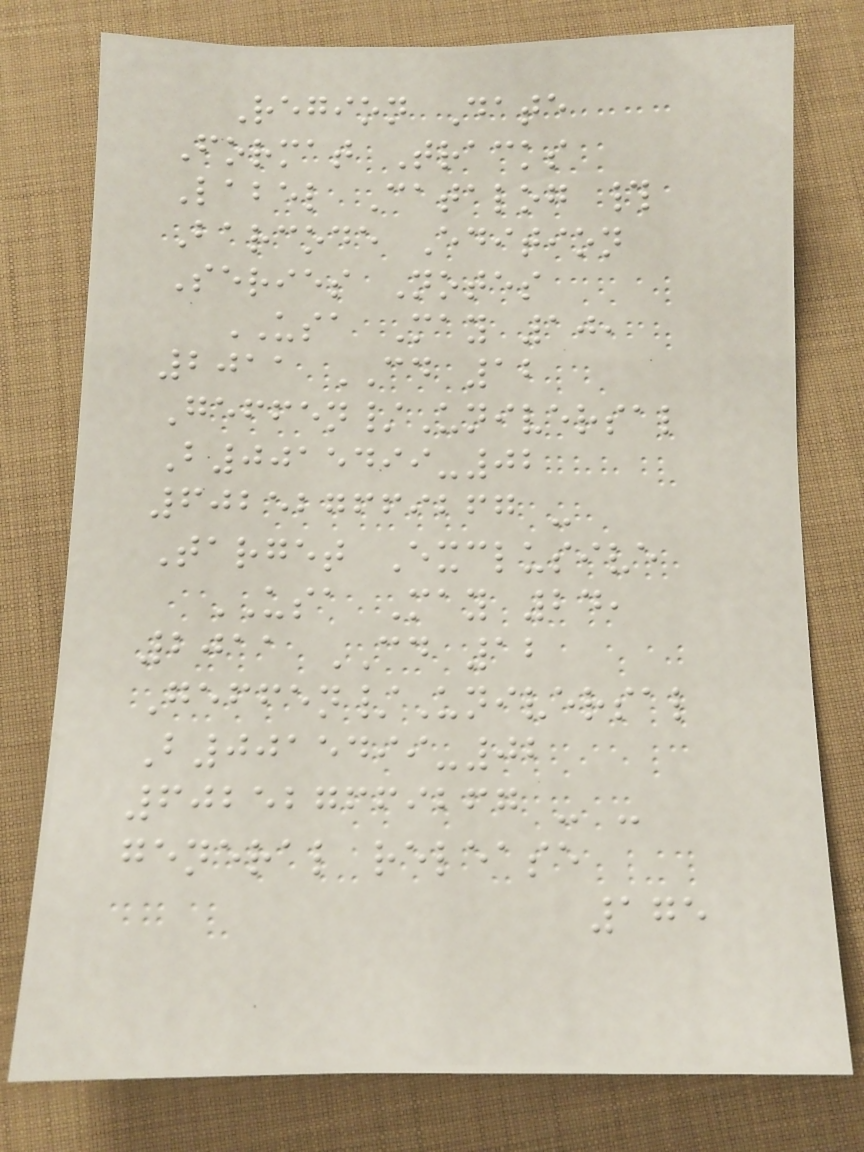Region Date
Format Tracks
Label Catalog #
Barcode Edition
Series Notes
USA May 10,
2011 CD 12
Geffen/Universal
B0015499-02
602527669267 -
Target Exclusive
USA May 24,
2011 CD 12
Geffen/Universal
B0015499-02
602527669267 - -
general release
175
